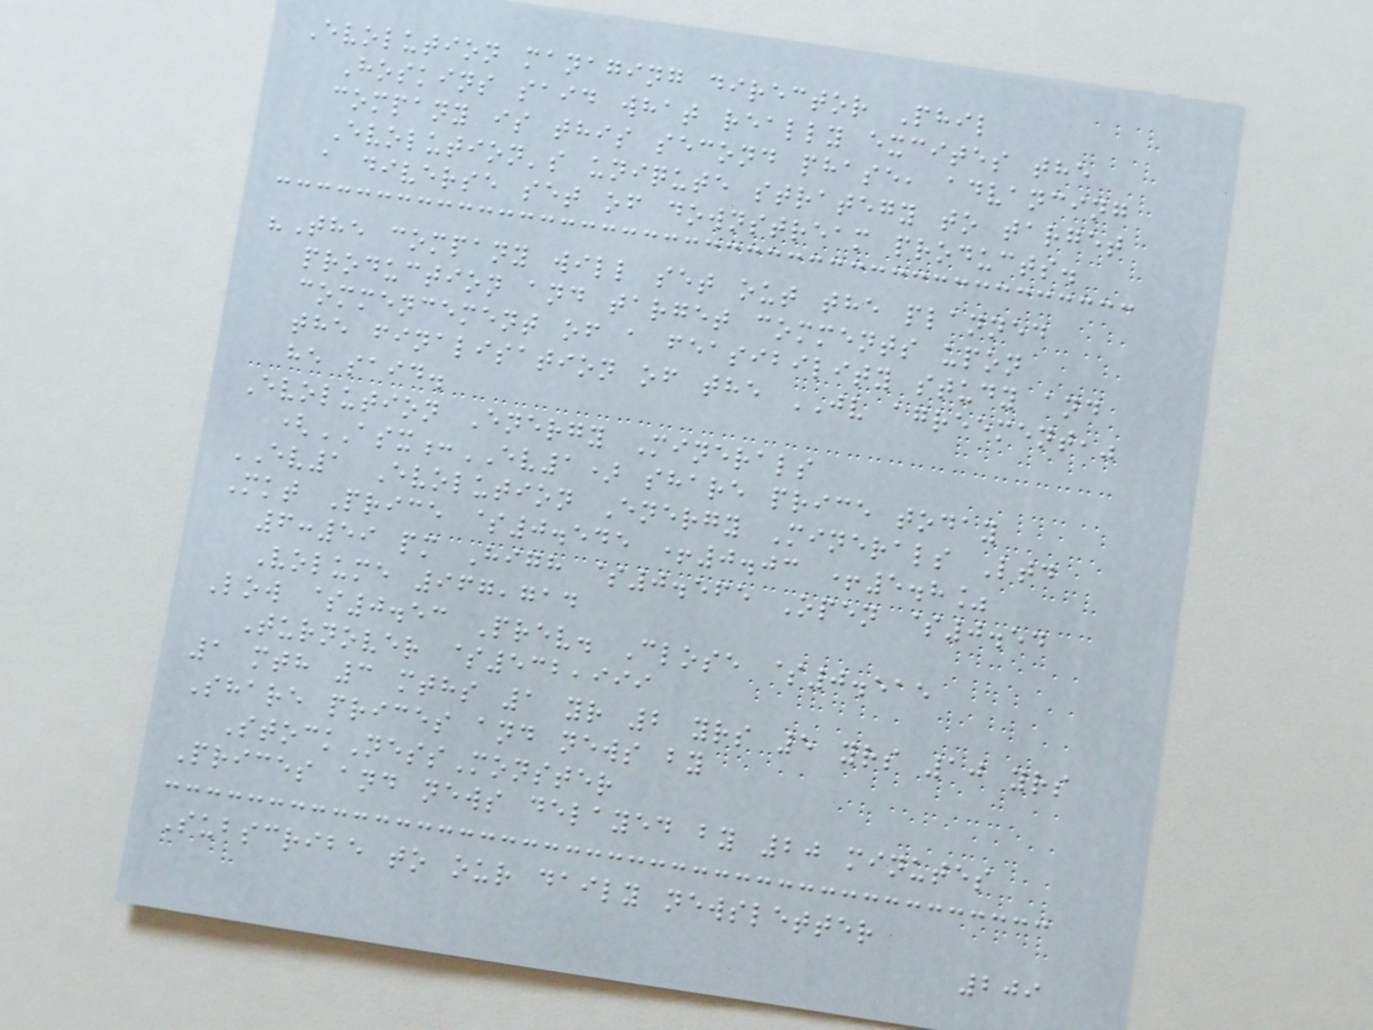Evolution managing director Phil
Hoskins said what really excites the
company is this second phase, advancing
Evolution's uniqute strategy to target
a diverse set of downstream products.
"The company will set out the planned
production and target comments upon
commencement of a feasibility study and
the finalisation of the JV agreement,"
he said.
Evolution Energy Minerals
(ASX:EV1) share price today
EV1 Evolution Energy Minerals Ltd
Mkt Price $0.545 +0.03 +5.8%
6:59 pm High $0.565 Open $0.54
Volume 967,714
Low $0.53 Prev. Close $0.515
Turnover $532,999
1 mth 3 mths 1 yr 2 yrs 5 yrs 10 yrs
Share prices and news by
StockNessMonster
Prices and news delayed by 20 minutes
Subscribe to our daily newsletter
209
